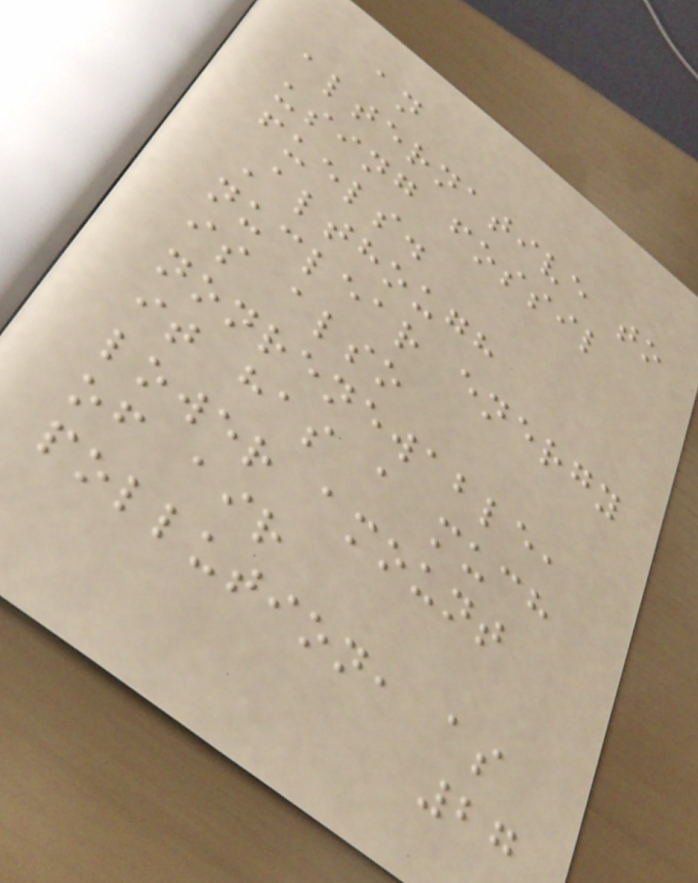an
alternative to
using fossil
fuels.
Although
nuclear energy
is also
nonrenewable,
it has a much
lower amount
of air
pollution, as
27
